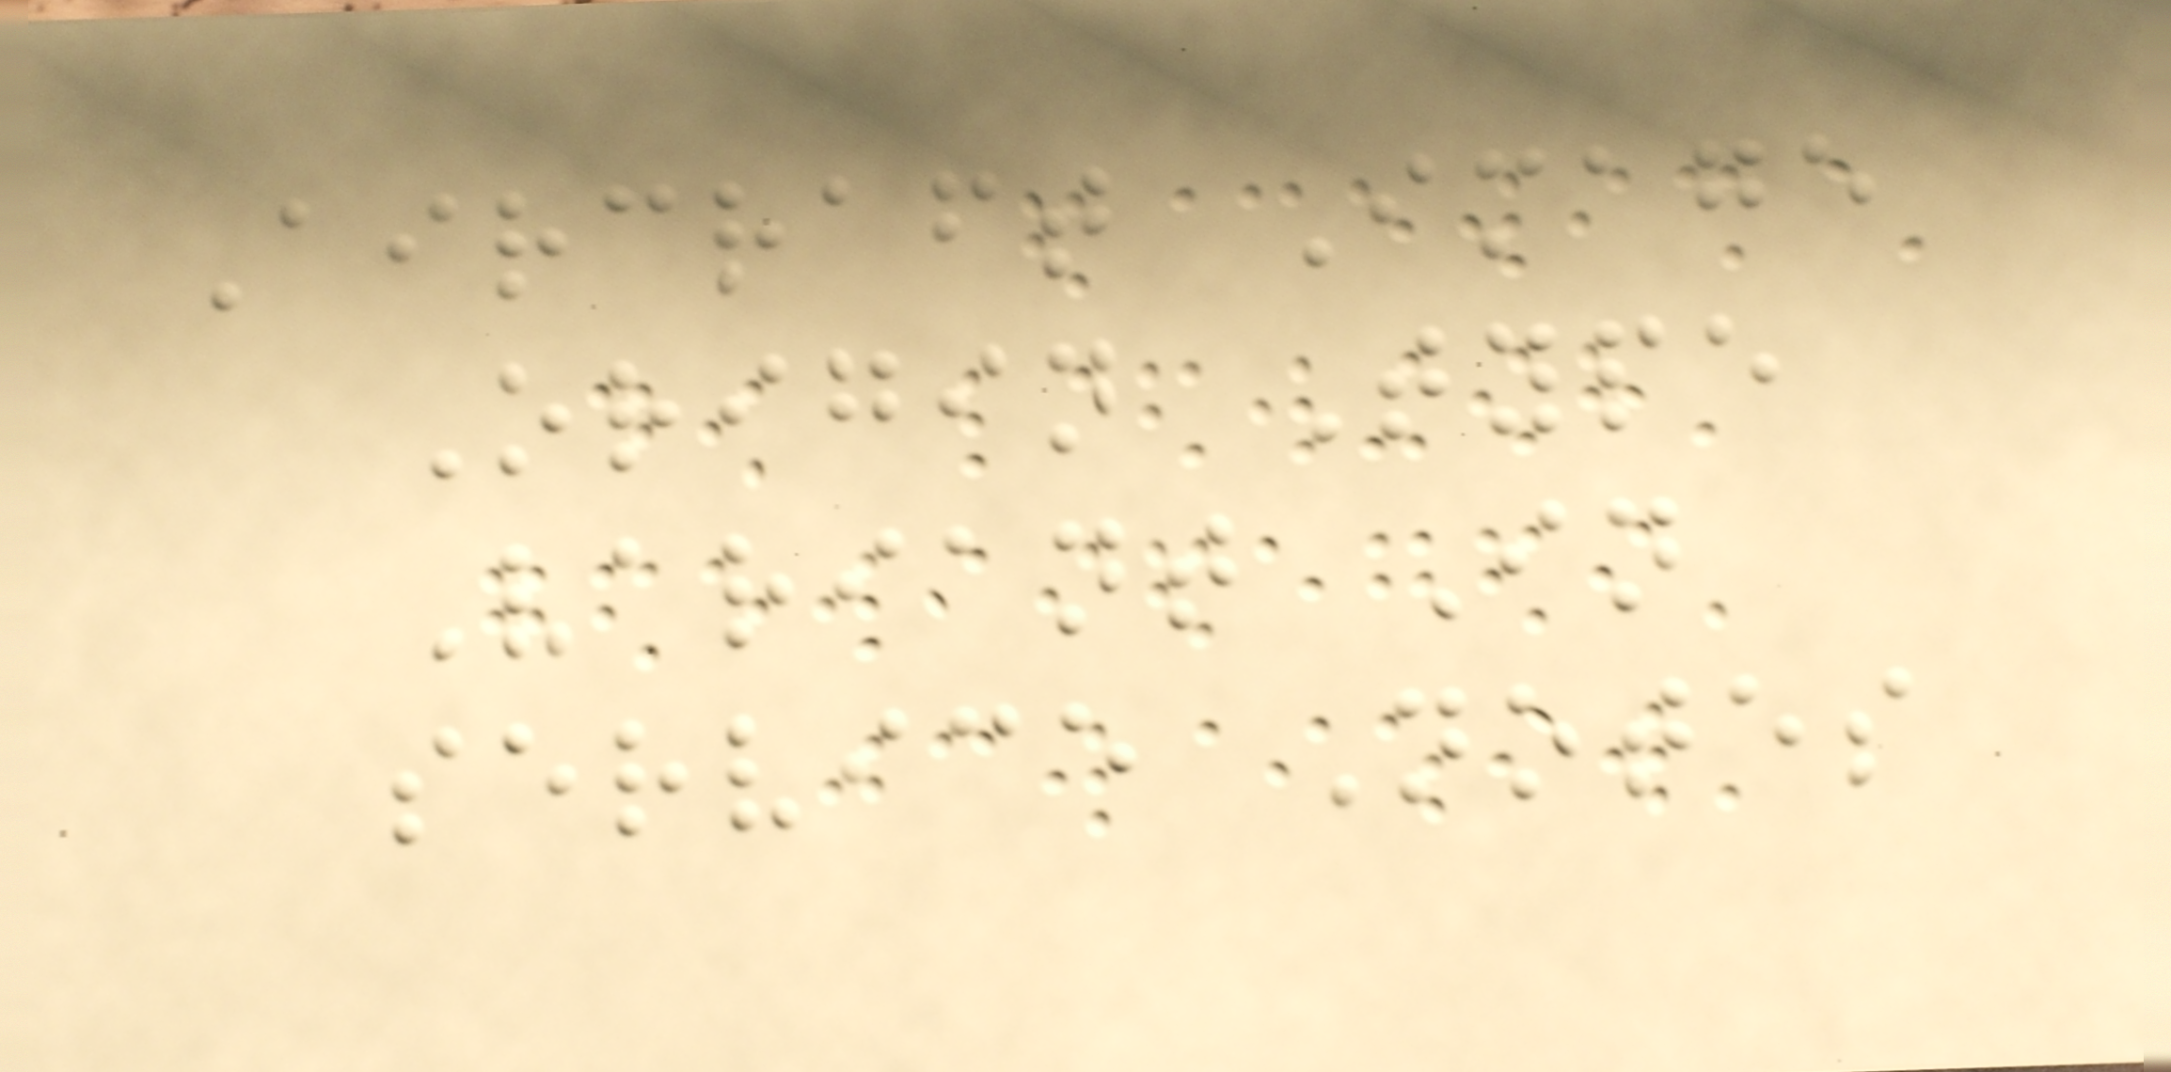Aircraft Image
Origin Type
Variant In
service Notes
